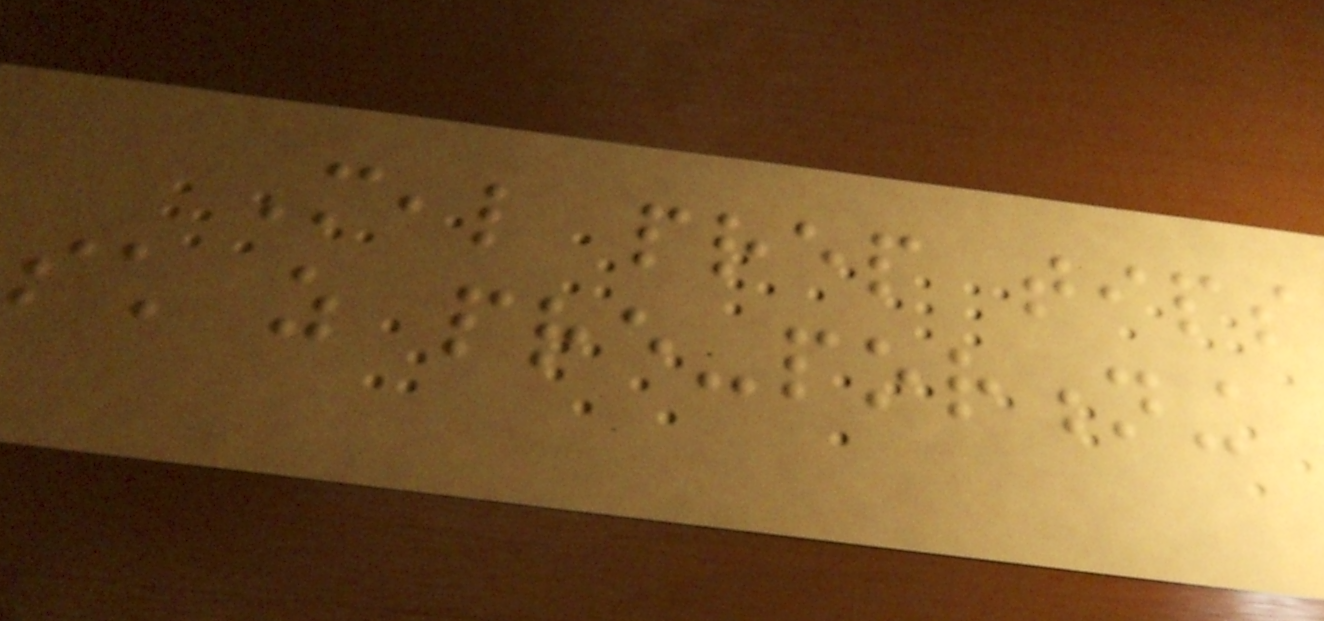Meal prep tips
such as pre-portioning
